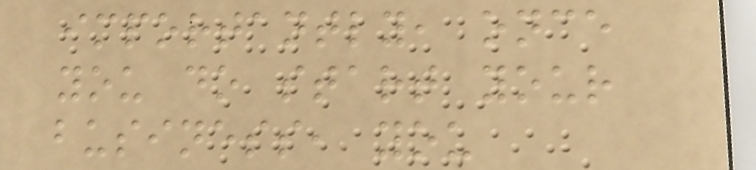importantly, once
you do start your
business, you
